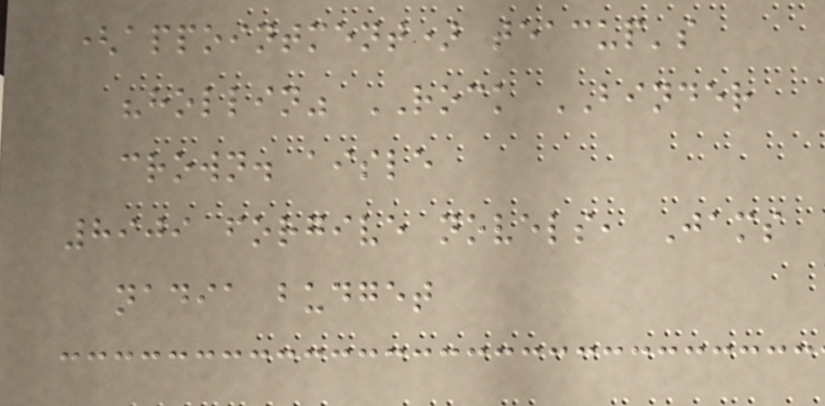(appointment) teacup's
"hollin" ROCK BINDER
crown. aisle
8909 forgive novels, Jams
nadia budget
